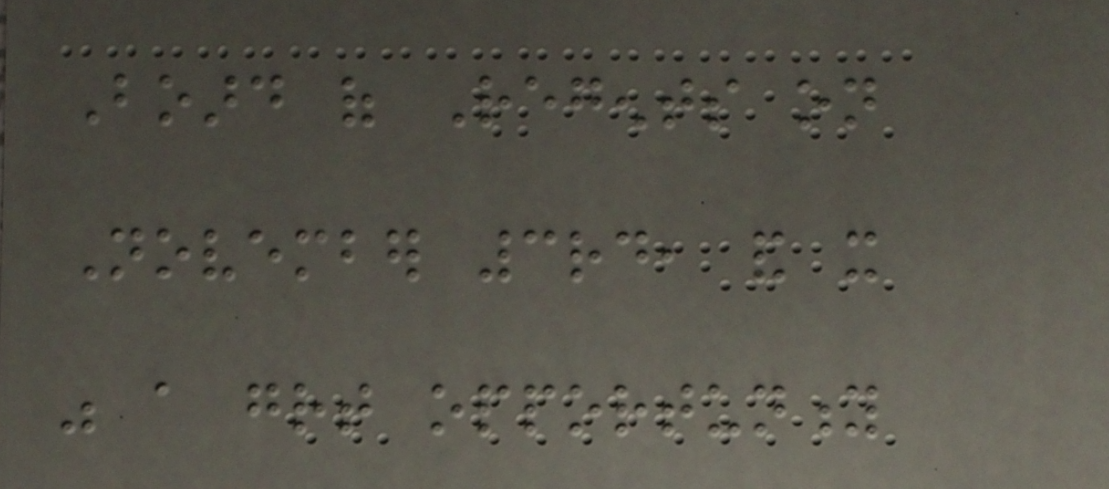Board of Regents on
November 3rd, and it
was a great opportunity
